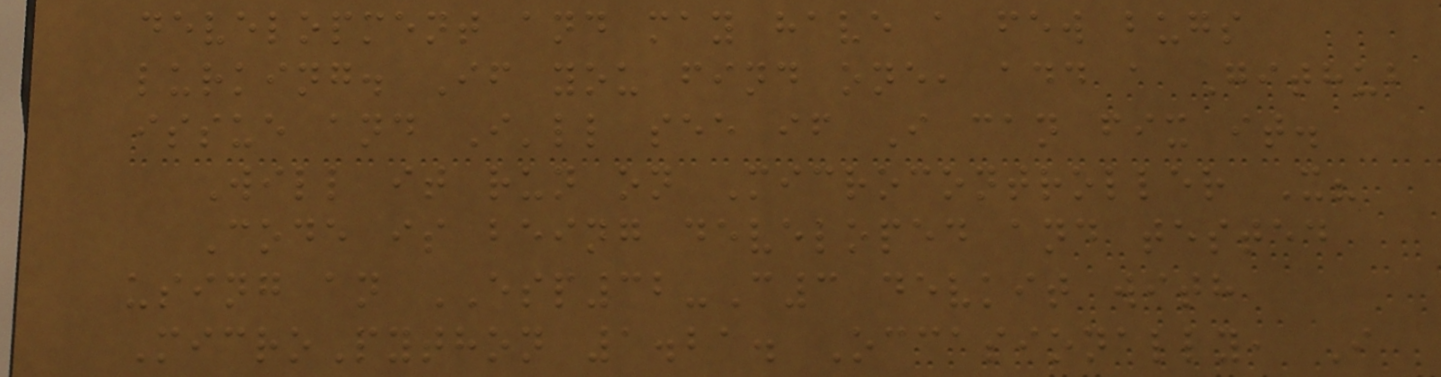development and may have a few bugs
lurking. If you find one, add a Github
issue and I'll see if I can fix it.
Will it run on Microcontroller X?
Code is being developed and tested
using an ESP32-C3 devkit with
MicroPython 1.21. Occasionally, I
